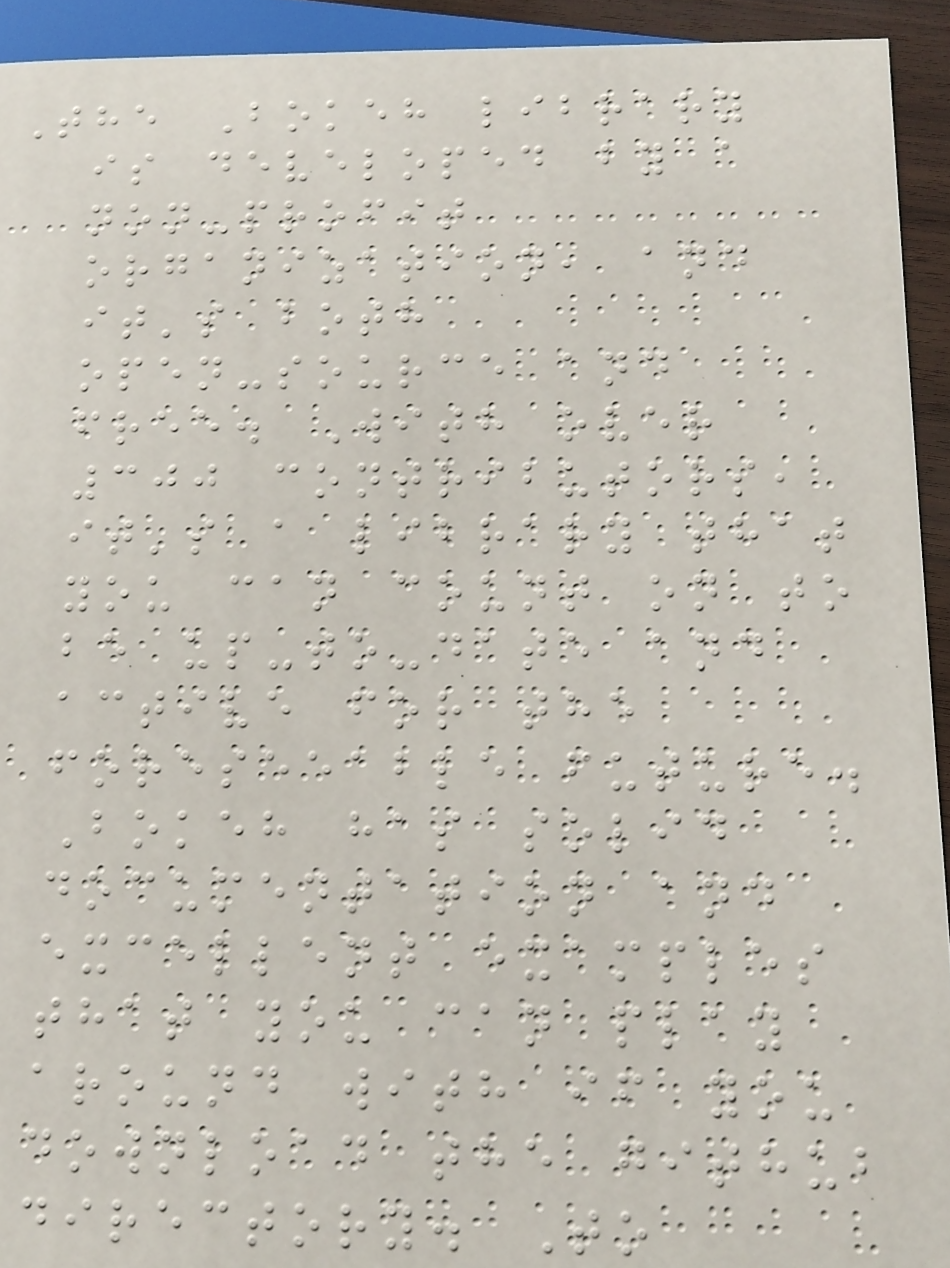The Bokeh library
is developed by a
non-profit
organization, and
it's both
open-source and
free. With over
300 contributors,
it's a library that
you can count on to
be up-to-date and
active for the
foreseeable future.
Bokeh has solid
documentation and
excellent examples
that you can play
around with if you
download the github
directory. To
